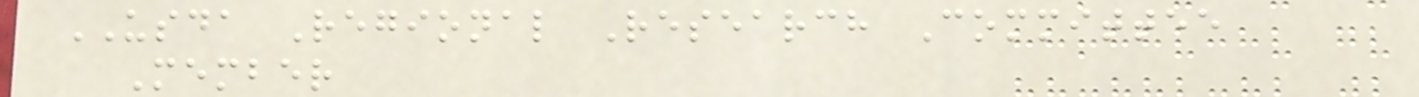USDA Regional Research Committee
Member
